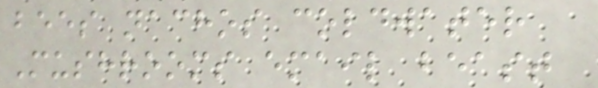bees nachos coldwater
Mushrooms email beast
